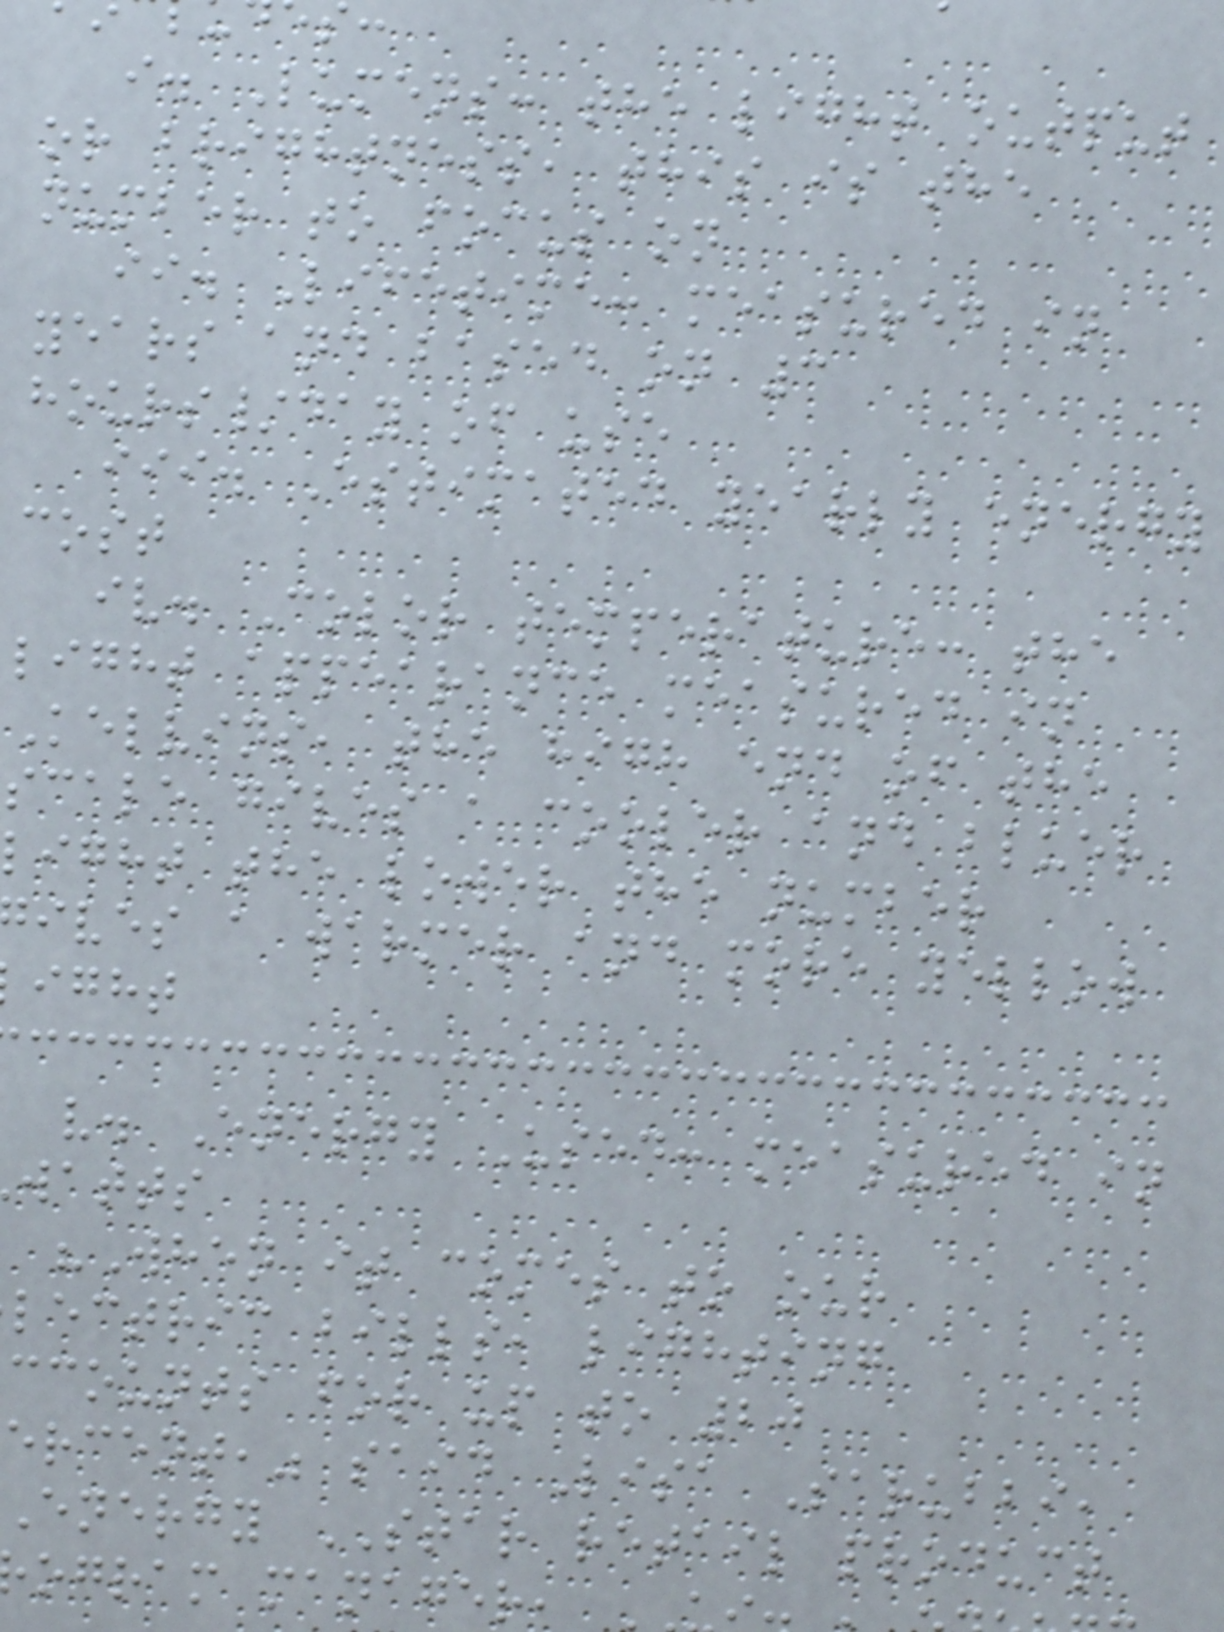i. Lumens: the light output
or brightness, this is the
number to focus on
ii. Lifetime: measured in
years and based on 3
hours/day of use
iii. Estimated yearly energy
cost
iv. Color temperature: the
light appearance measured in
Kelvins, the high end of the
scale gives a cooler and bluer
light the lower the number
ives a warmer and more yellow
ight
v. Energy Used: measured in
watts
"When it comes to our
lectric bills, lighting
ccounts for up to 20
ercent," said Lisa Sarubbi,
energy STAR retail product
ogram manager,
